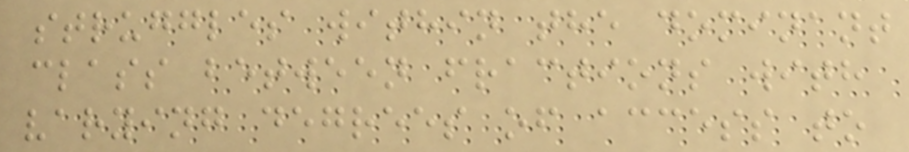struggles within the dominant
class between fractions with
varying degrees of access to
